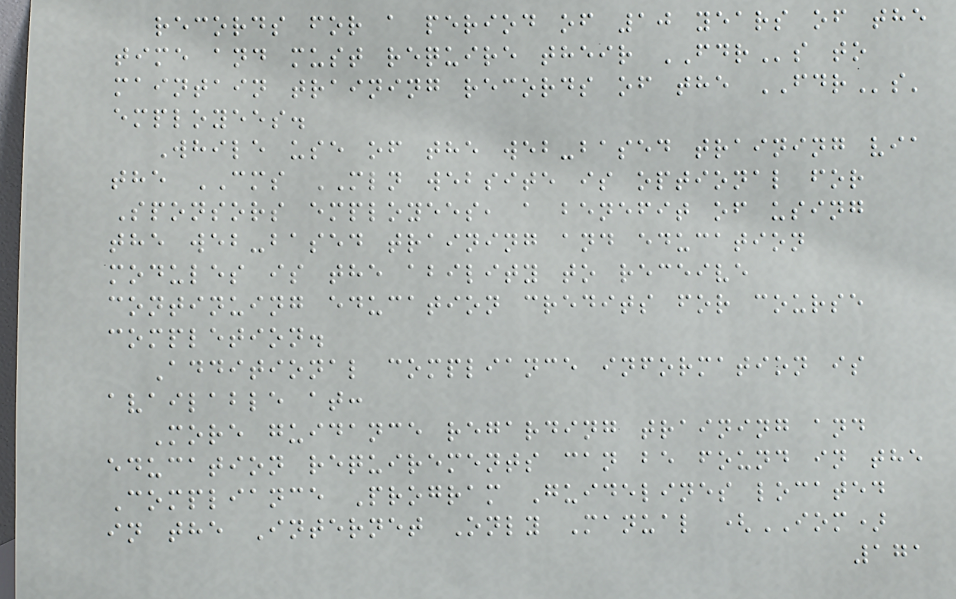records for a period of 10 years of the
time and must require their FDRs to
maintain training records of the FDRs'
employees.
While use of the web-based training via
the CMS MLN website is optional for
Sponsors employees, a benefit of using
the web-based training and education
modules is the ability to receive
continuing education credits for course
completion.
Additional compliance information is
available at:
More guidance regarding training and
education requirements can be found in the
Compliance Program Guidelines located
in the Internet Only Manual (IOM)
171
